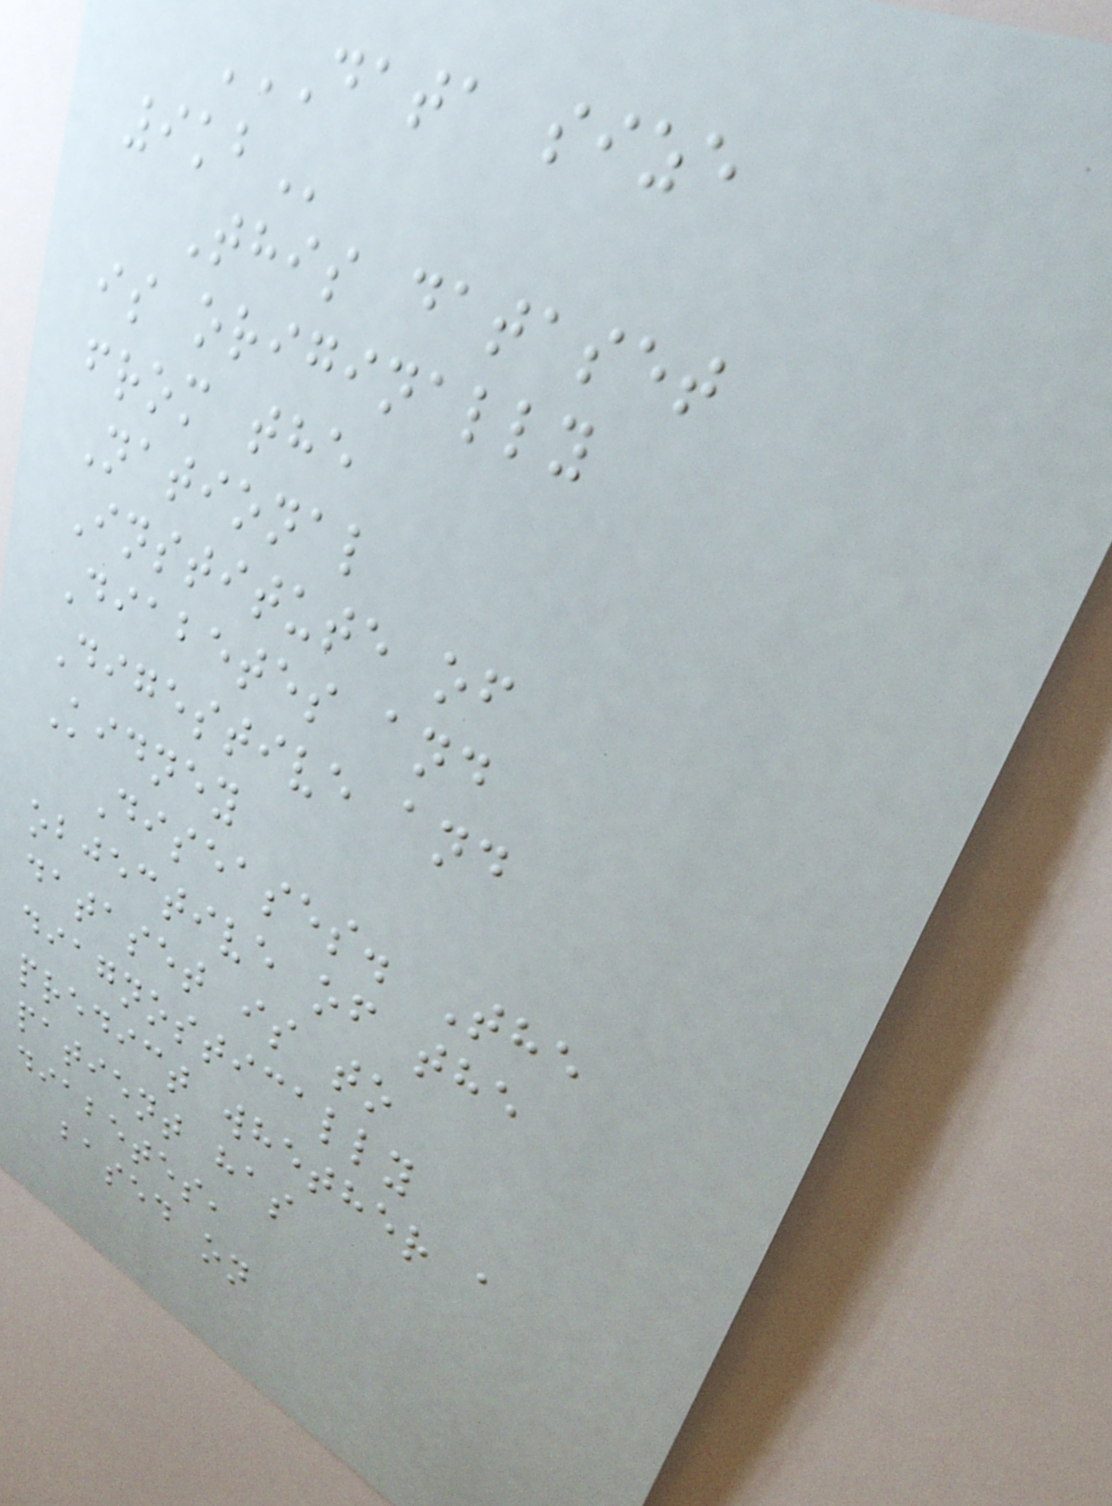DATA SIZE
9KB
This dataset
is originally
from the
National
Institute of
Diabetes and
Digestive and
Kidney
Diseases. The
objective of the
dataset is to
diagnostically
predict whether a
patient has
diabetes,
based on
